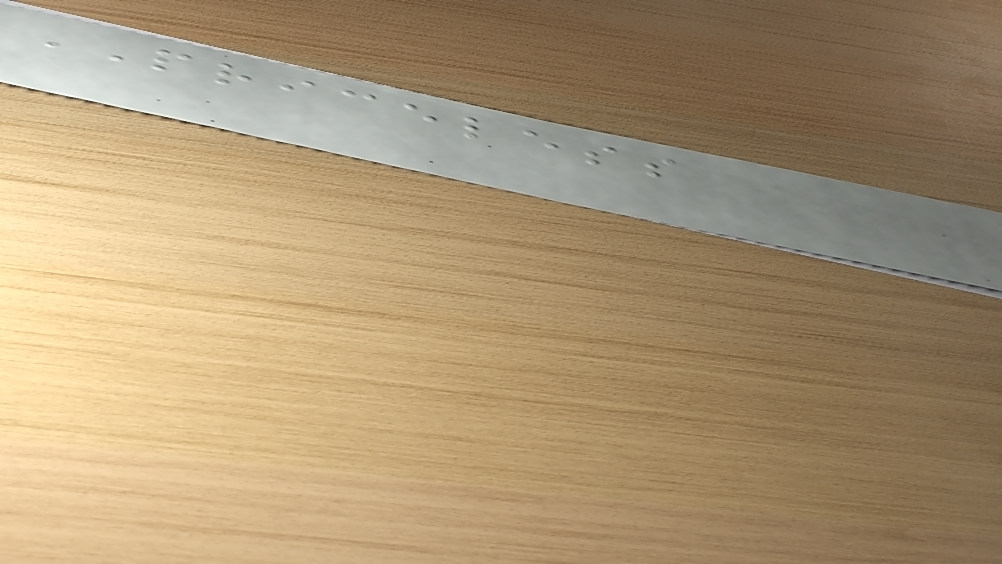PRICELESS
